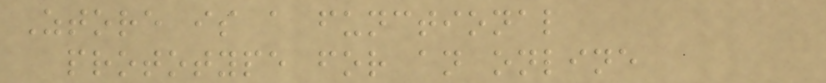Ztore is a functional
prototype for an online
